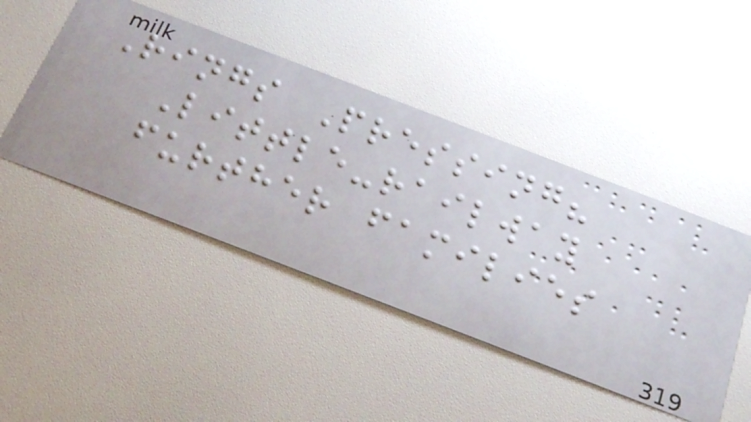Rings Pressing?
Little-railway
further families
